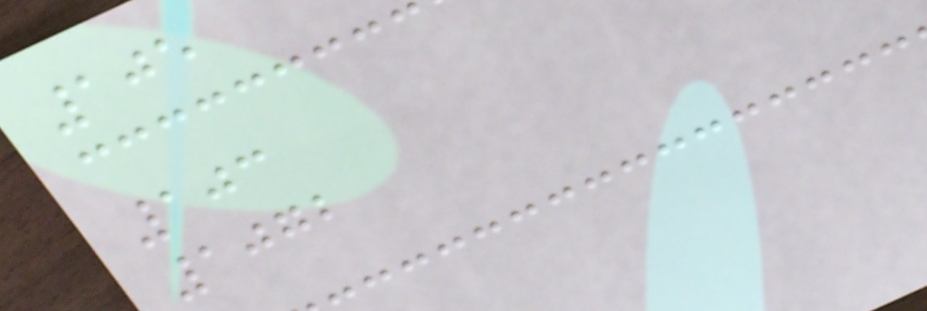105
103
1072
